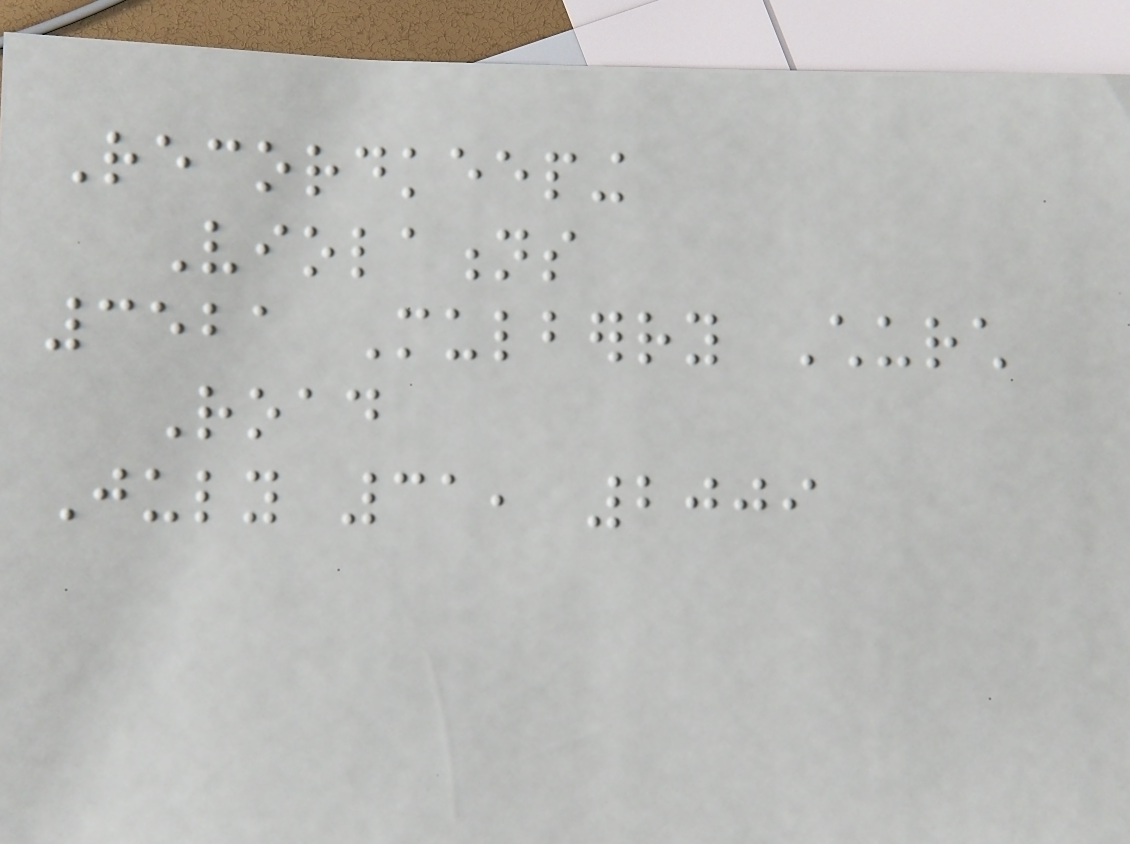Recordkeeping
Violations
3521 Mulberry Church
Road
July 31, 2009
